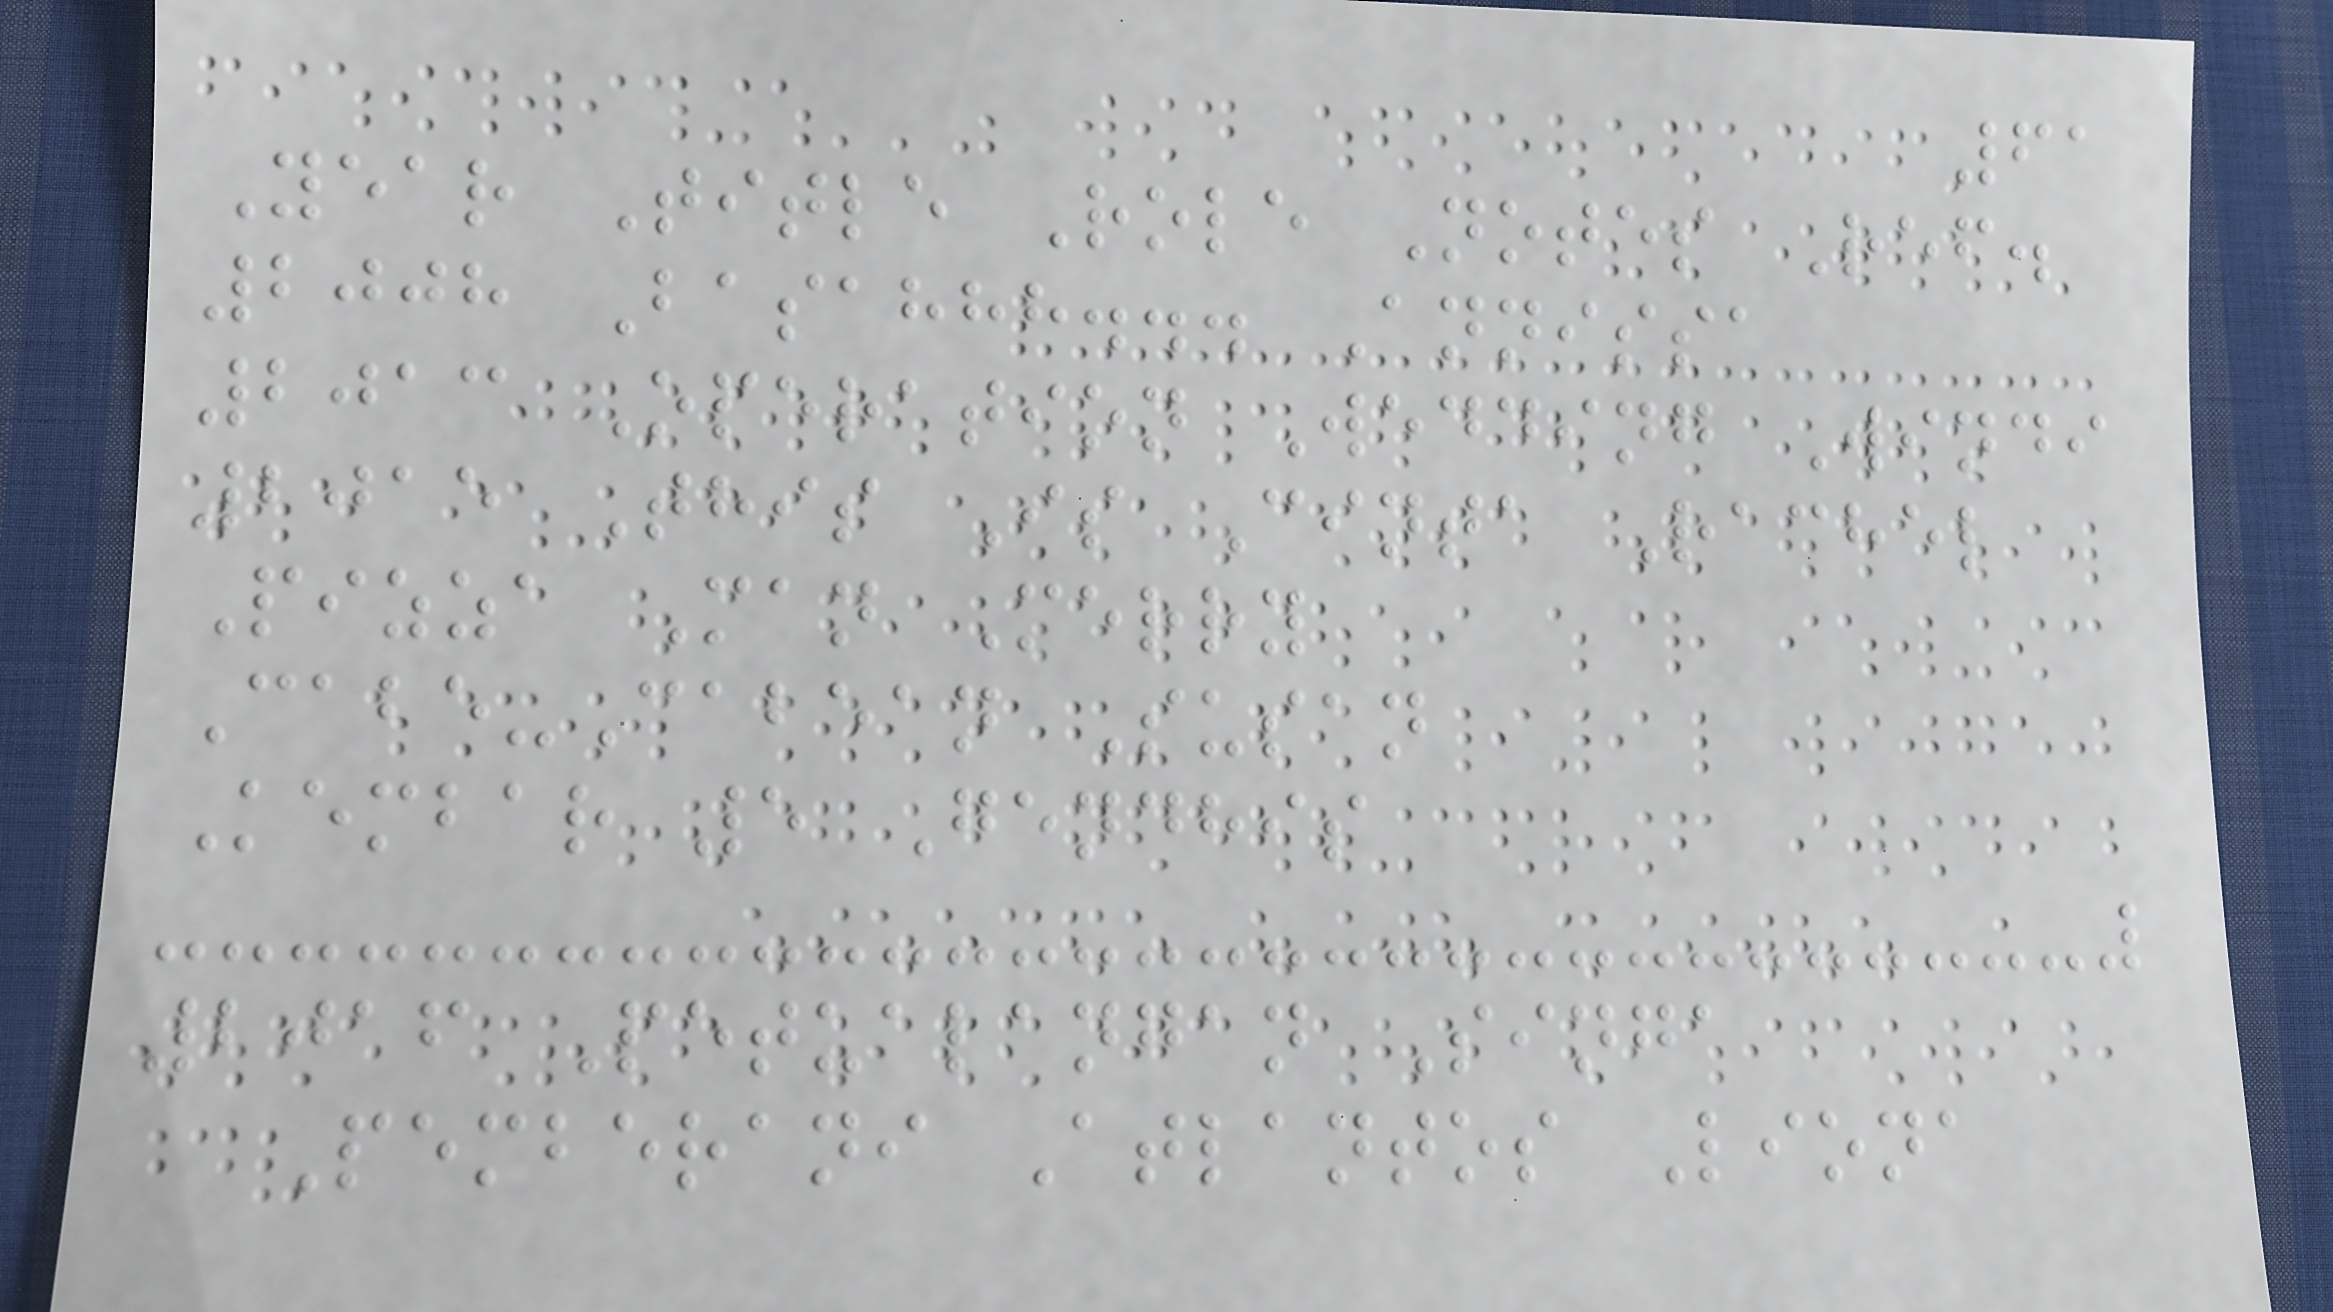61
Year Title Role Notes Ref.
2008 Basahhh... Annissa
2013 Operation Wedding Windi
2015 This Is Cinta Rachel
Pizza Man Merry
Cabe-Cabean Susan
Kembar 5 Gendhis
2016 Petualangan Singa
Pemberani Atlantos Liona
